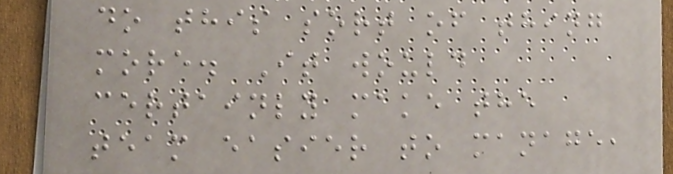do this sort of thing
more. It would
certainly make the
team easier to manage,
